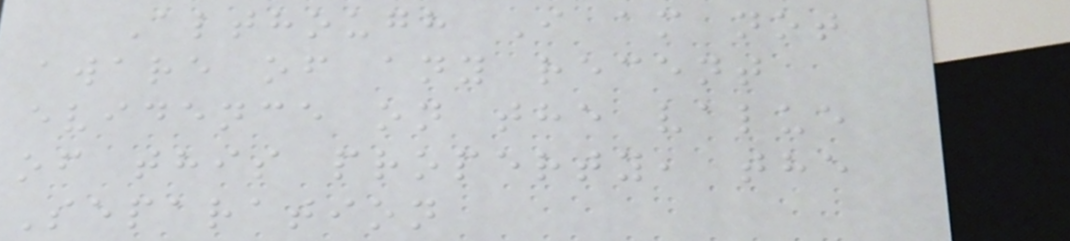Although I am not
aware of any recent
evidence on the value
of this property, the
Separation
